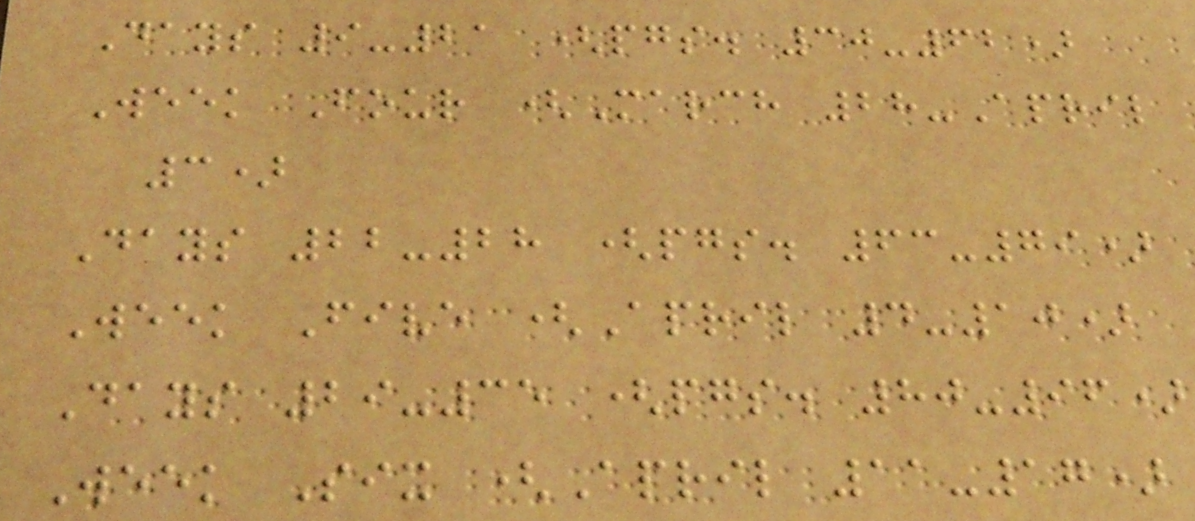Days 9-21 (pgs. 30-62)
Week Four (March 28-April
3)
Days 22-28 (pgs. 63-79)
Week Five (April 4-10)
Days 29-35 (pgs. 80-96)
Week Six (April 11-17)
